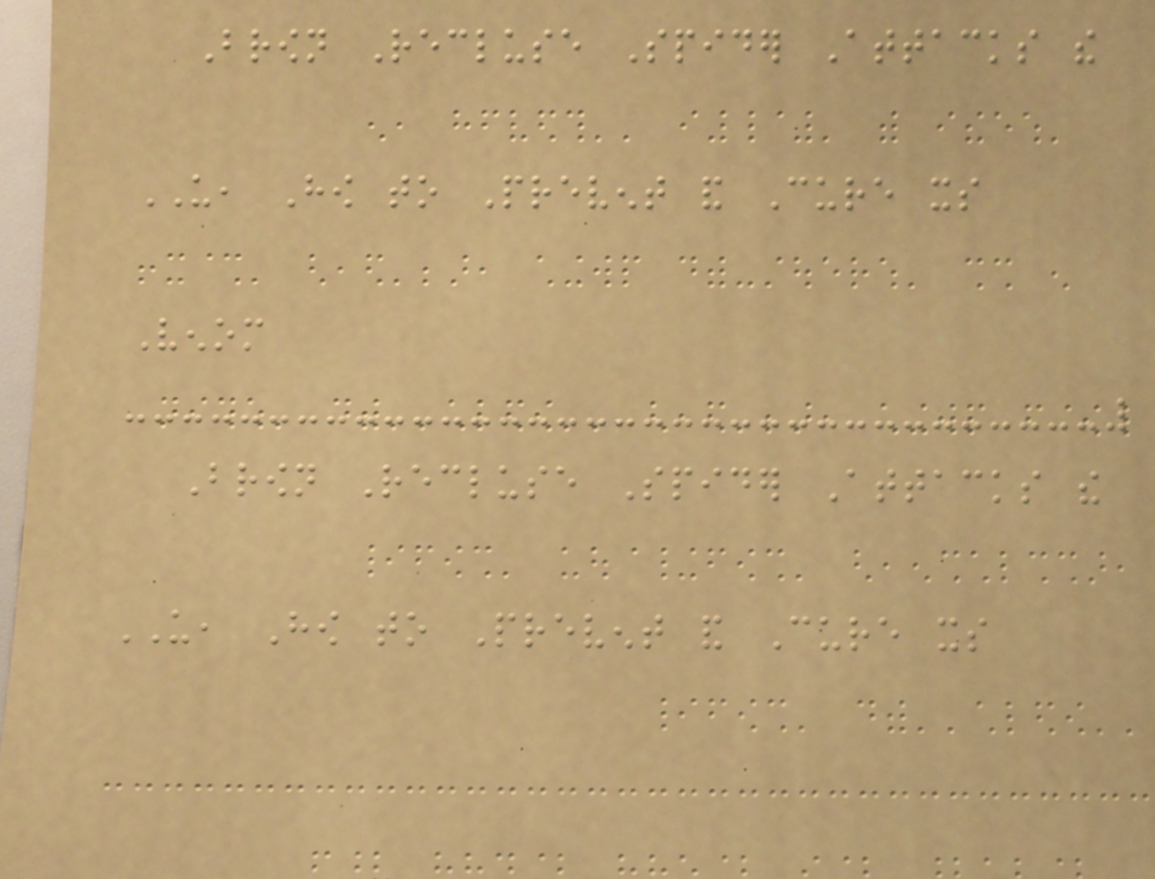Brown Recluse Spider Attacks the
US, How to Prevent and Cure its
Venom
Brown Recluse Spider Attacks the
US, How to Prevent and Cure its
